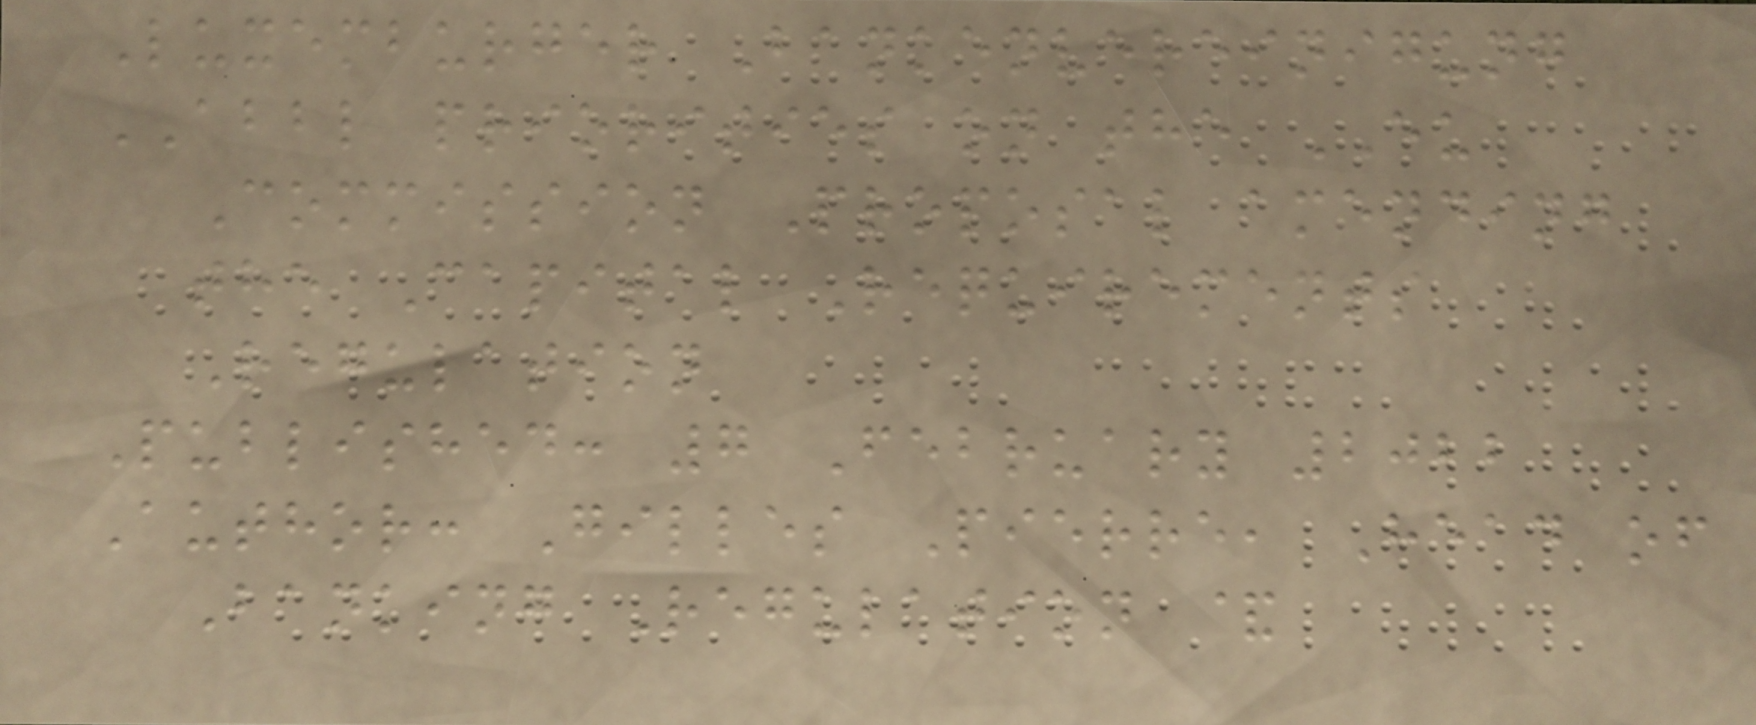Luxemburger Bankenvereinigung
ABBL priorities on the EU
Commission Proposal amending
the Capital Requirements
Regulation
Published: 7 February 2022
Author: Gilles Pierre, Head of
Banking Regulation &
